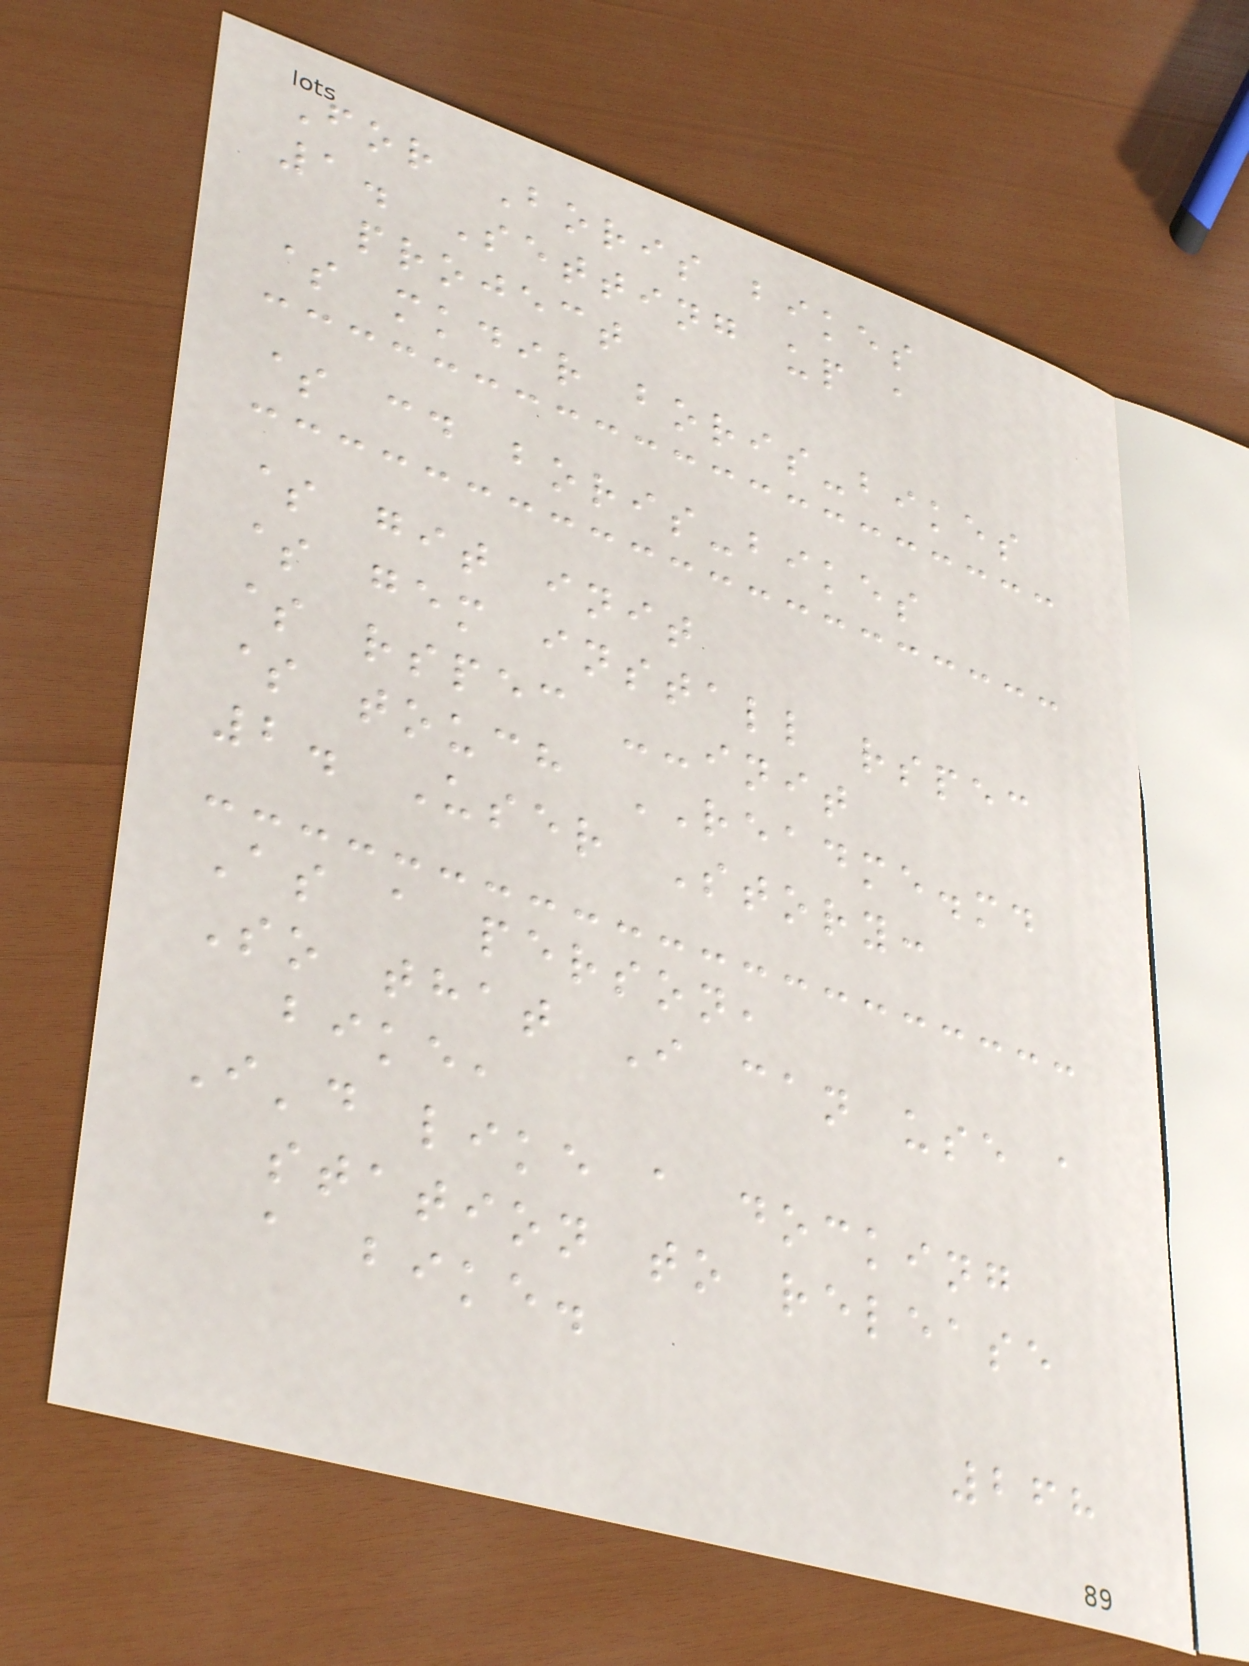For Boris bikes
1. Setting up a
project
$ mkdir boris-bikes
$ cd boris-bikes
$ git init
$ gem install rspec
$ rspec --init
$ touch README.md
2. User Story:
As a person,
So that I can use a
bike,
I'd like a docking
station to release
a bike.
268
